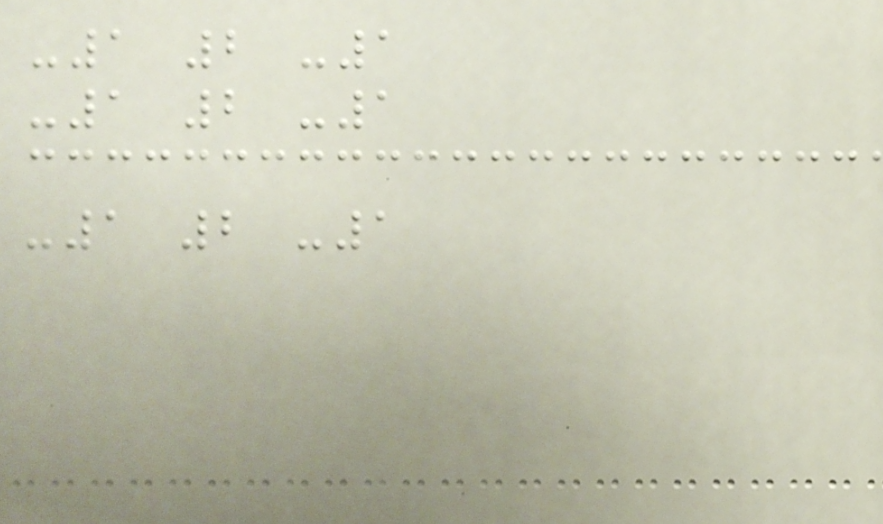-1 2 -1
-1 2 -1
-1 2 -1
